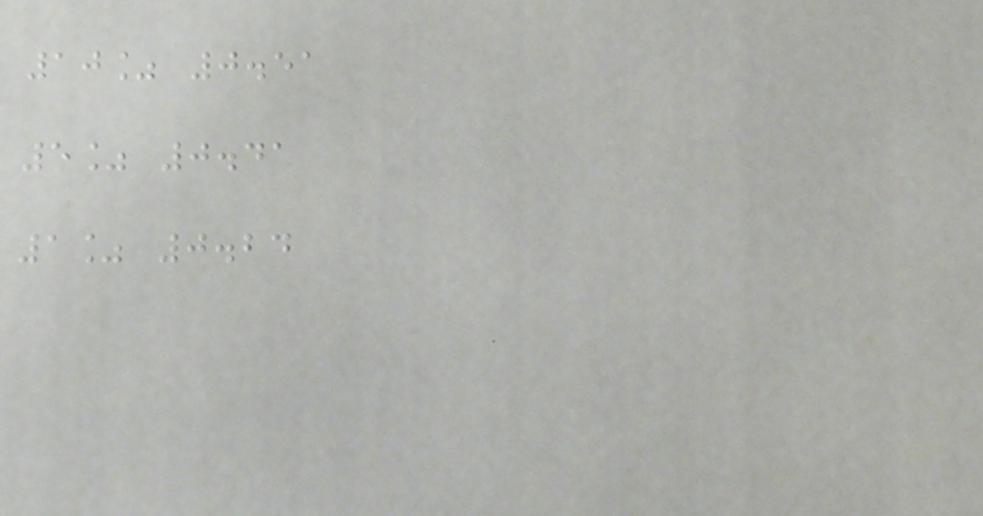10% 0.51
5% 0.41
1% 0.24
